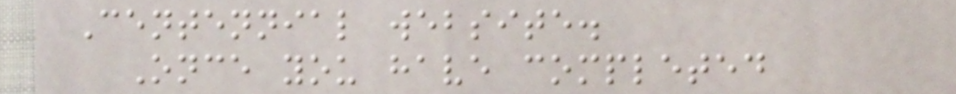Centennial website.
Once you have completed
